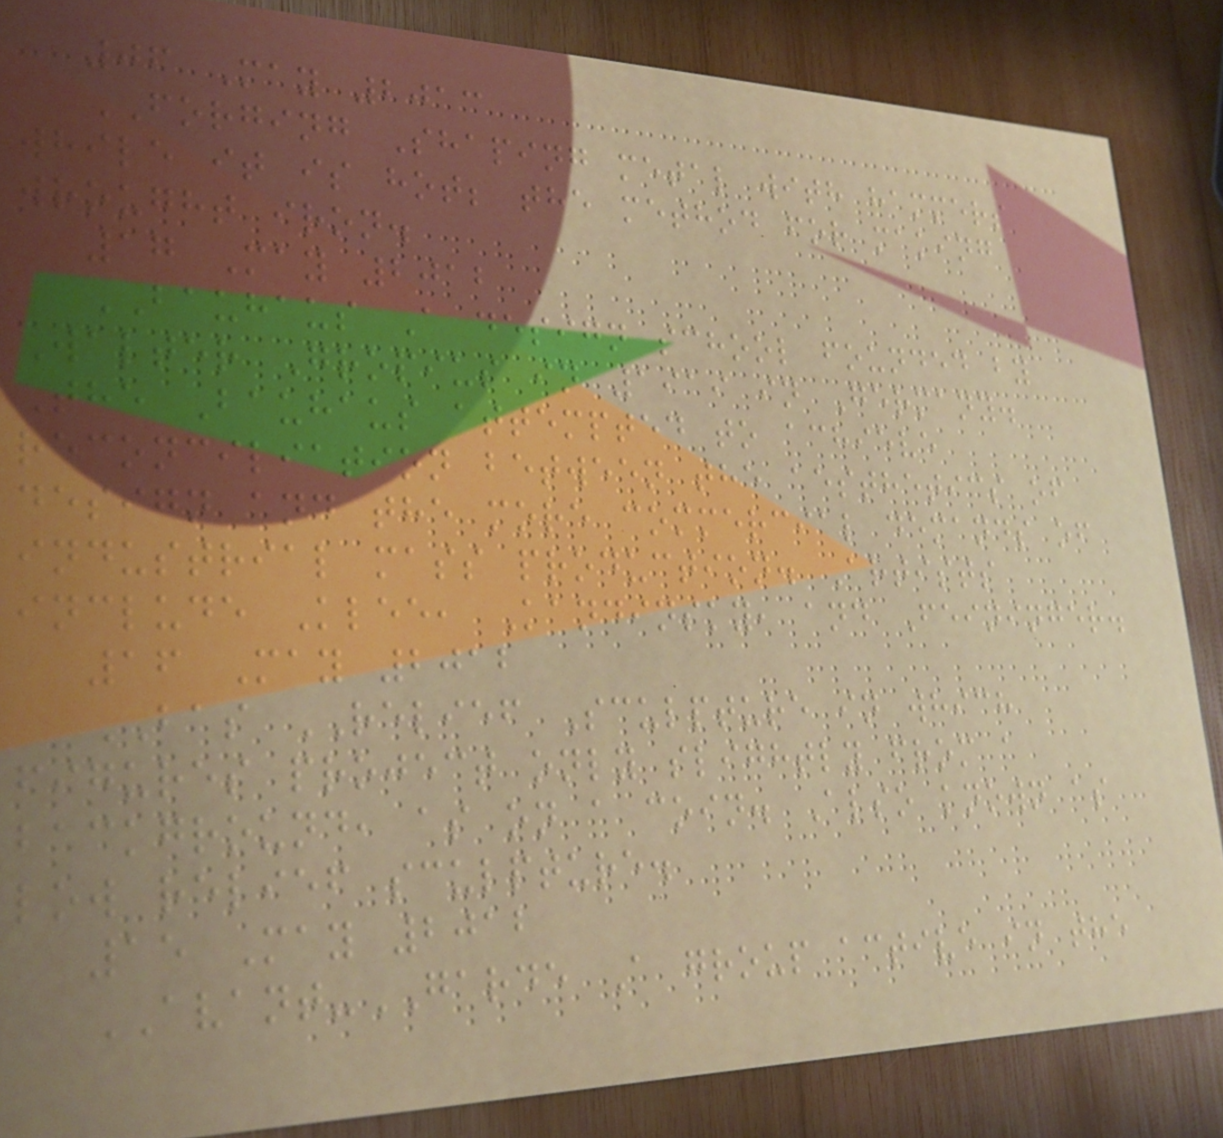06 May 2013
FORGING Shaping metal with hammers
while it is hot; the method for making
wrought iron.
17 May 2012
BAUHAUS A design school founded by
Walter Gropius in 1919 in Germany.
The Bauhaus attempted to achieve
reconciliation between the aesthetics of
design and the more commercial demands of
industrial mass production. Artists
include Klee, Kandinsky, and Feininger.
16 May 2012
BAS RELIEF Sculpture in which
figures project only slightly from a
background, as on a coin. Also known as
low relief sculpture.
15 May 2012
AVANT-GARDE A group active in the
